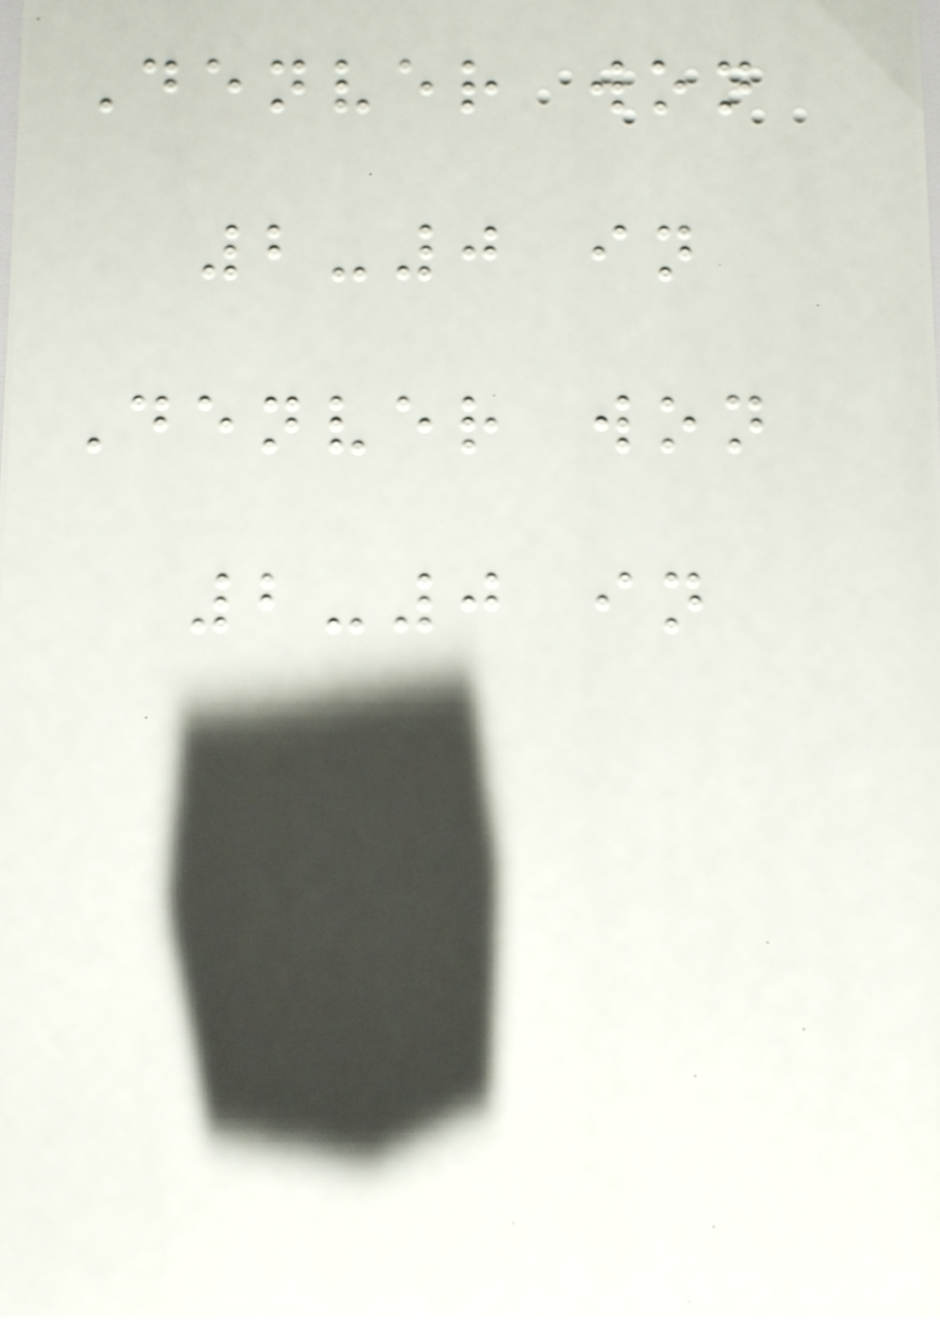Denver won
2-0 in
Denver won
2-0 in
